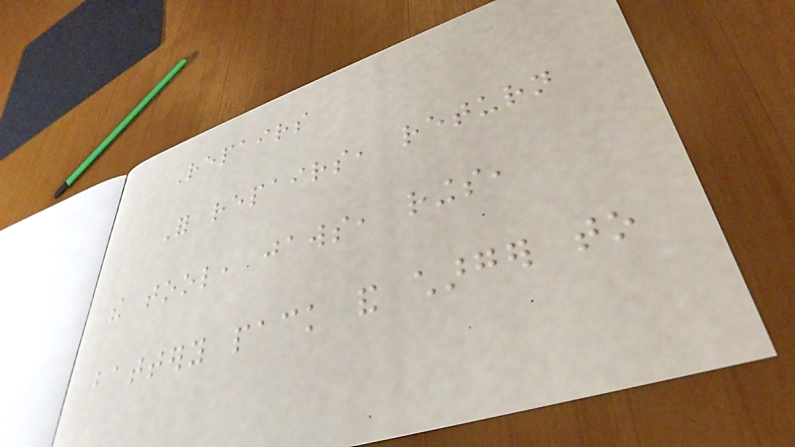Repairs
For repairs, return
the tool, jaws, rings,
battery pack and charger to
